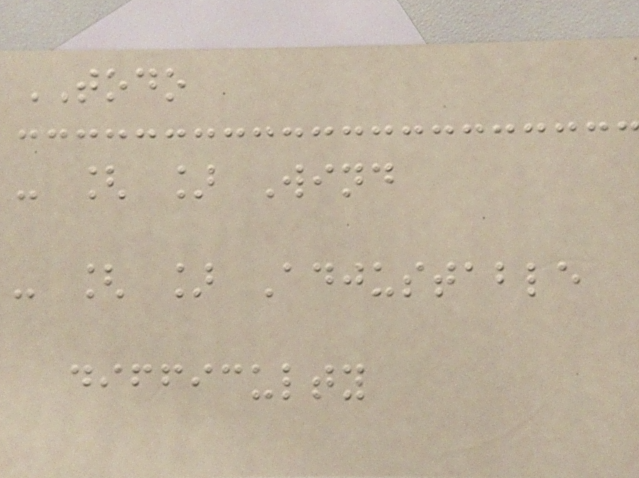TODO
- [ ] Wind
- [ ] Adjustable
difficulty
